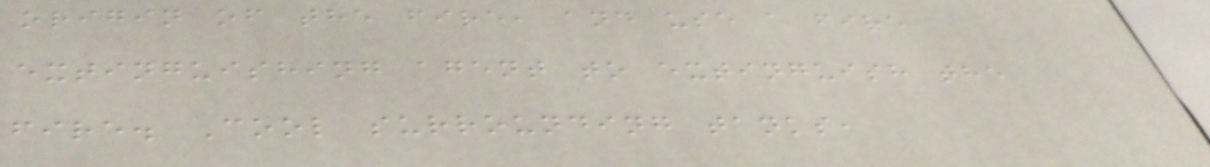origin of the fire, and use a fire
extinguishing agent to extinguish the
fire. Cool surrounding tanks,
